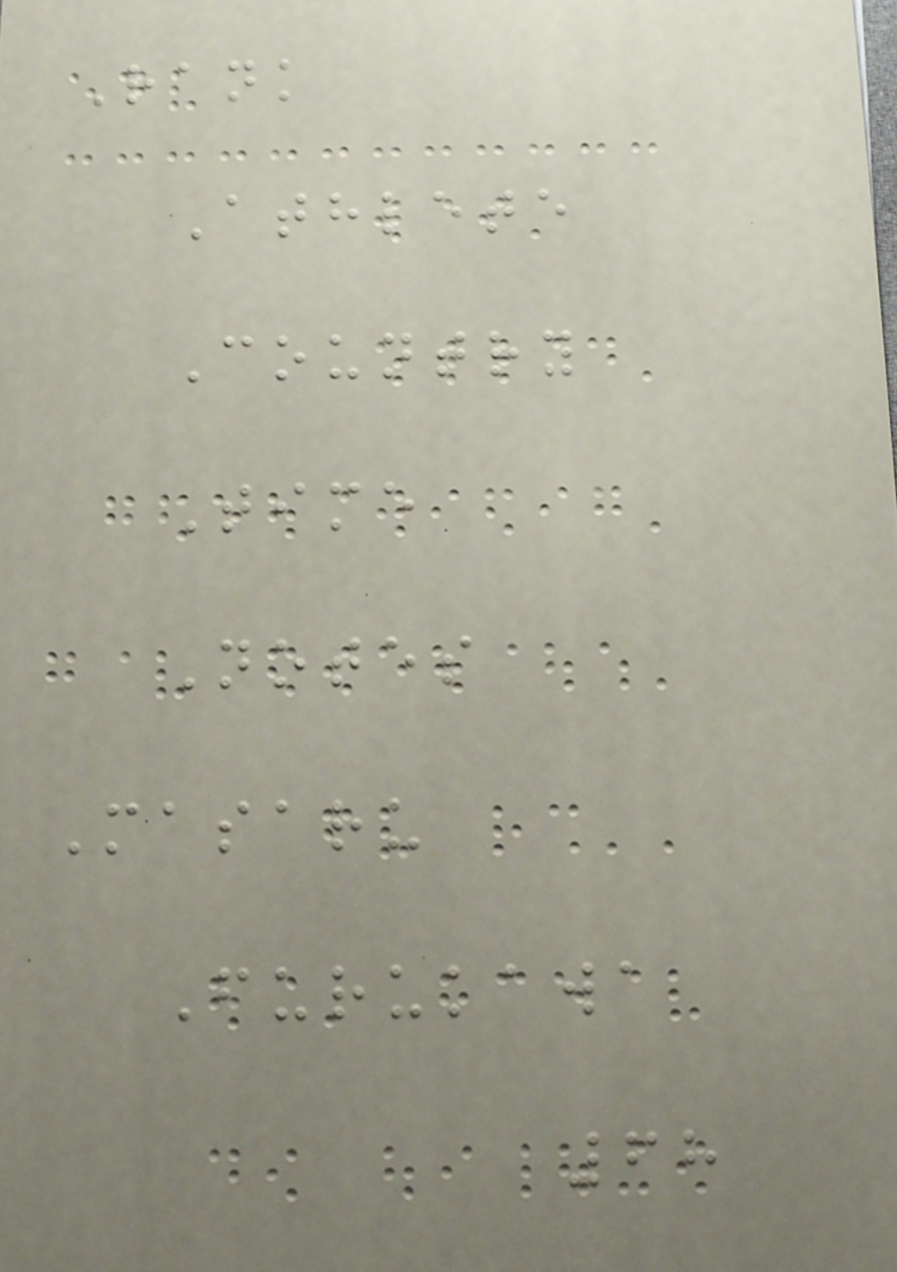Rank
Athlete
Country
Time
Notes
Masaru
Furukawa
68
